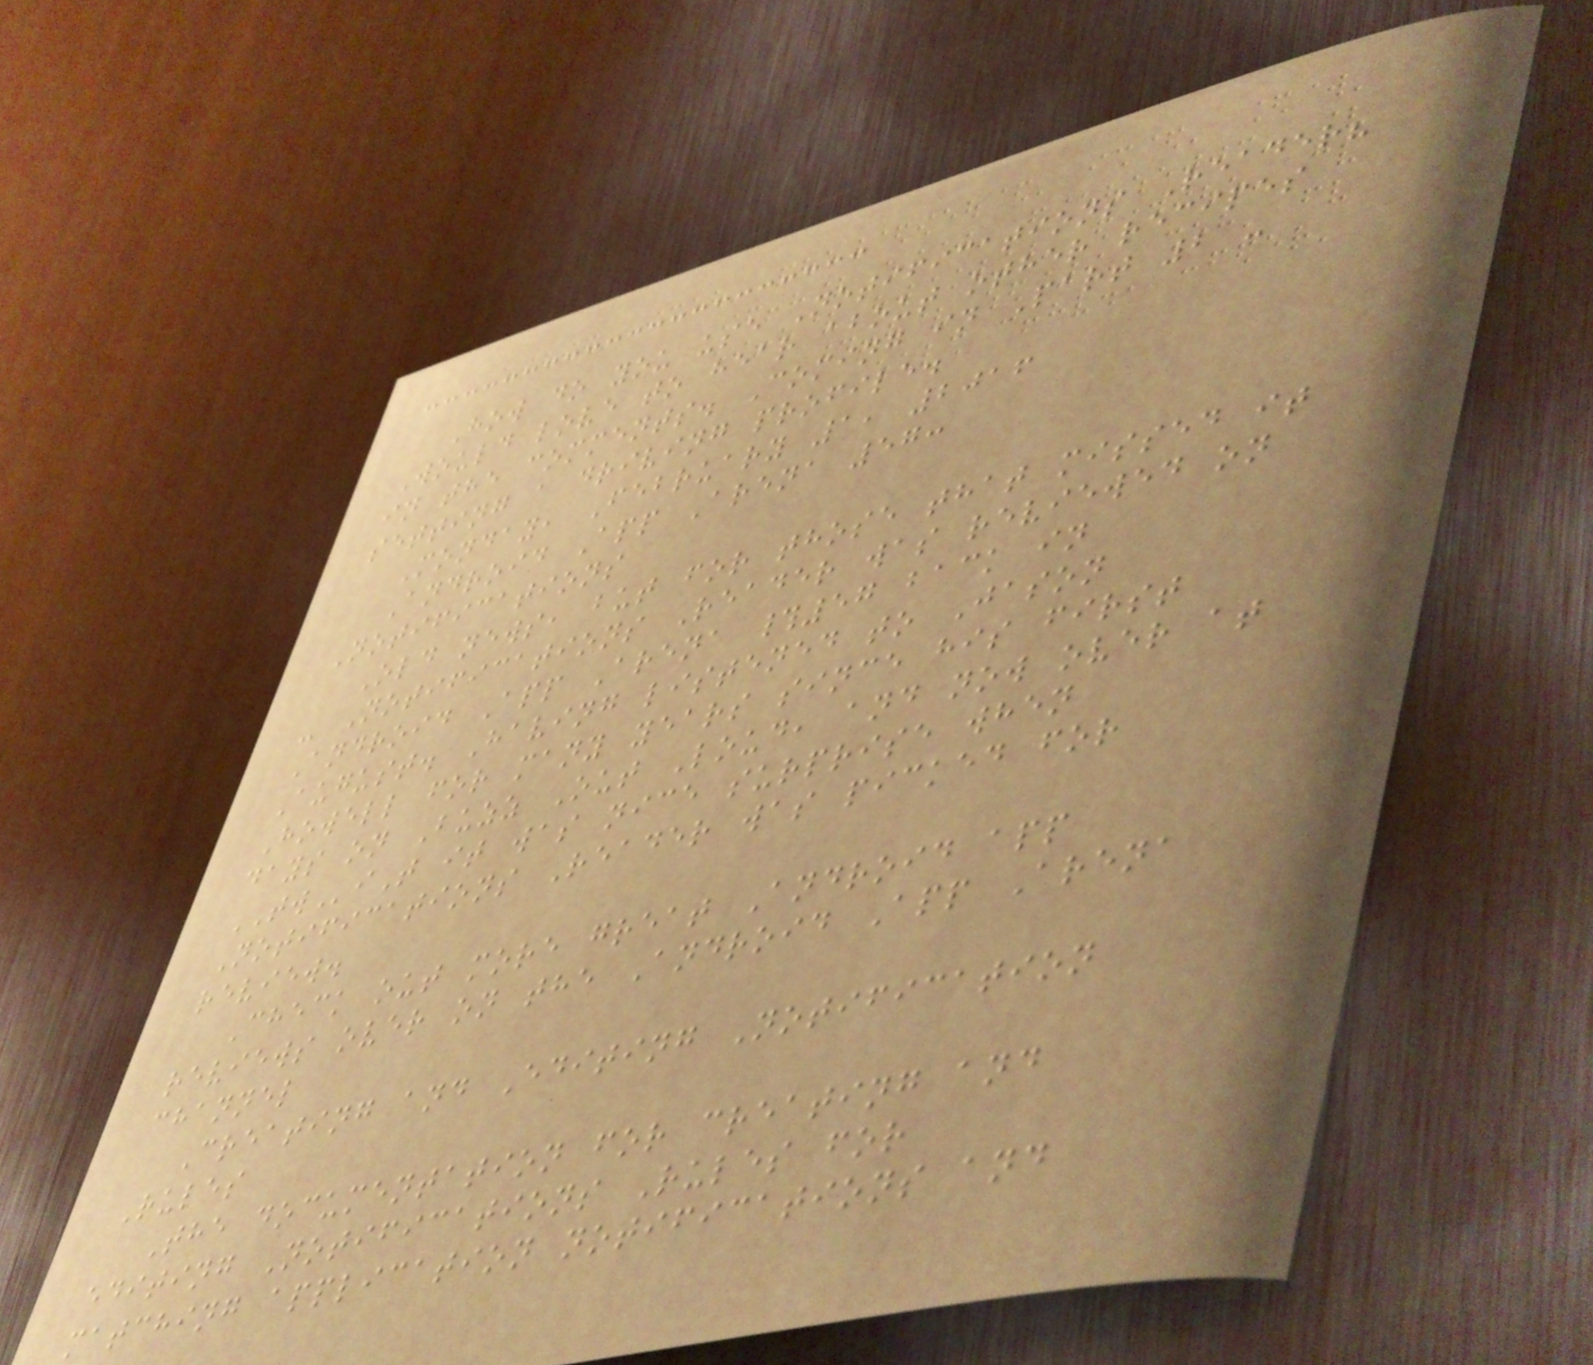How do you use Notifications Reader?
Would love to hear about other recipes
in the comments. Coming in Part 2 -
setting a driving profile.
Monday, February 1, 2016
Android App Arena 57:
Notifications
Old news, but for those that missed it
- Notifications Reader was reviewed on
Android App Arena #57 back in
August. Having listened to Jason
Howell for many years since his first
days on Buzz Out Loud, and now over at
TWiT it was nice surprise when
Notifications Reader was picked for
review.
Check out more great Android app
reviews over on the Android App Arena
channel
Creating and Editing Notification
Rules
The documentation for creating and
editing Notifications Rules for
matching application notifications and
